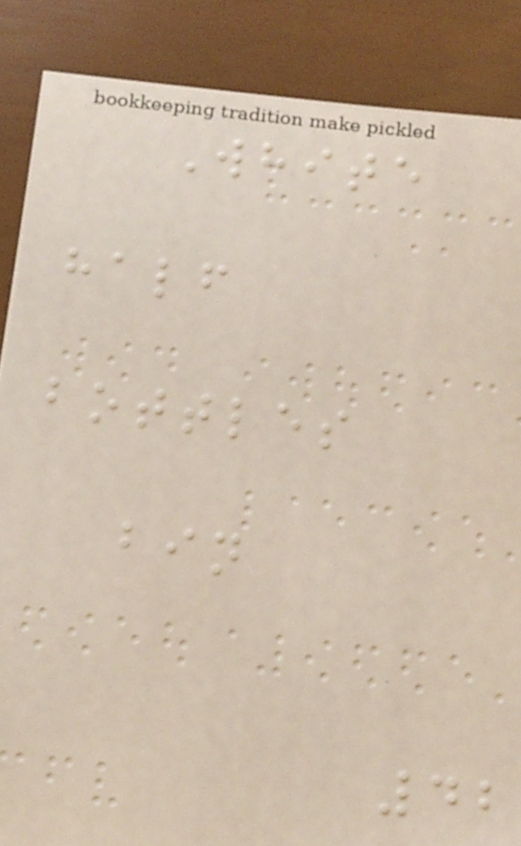White
half
bottles
bin
42
